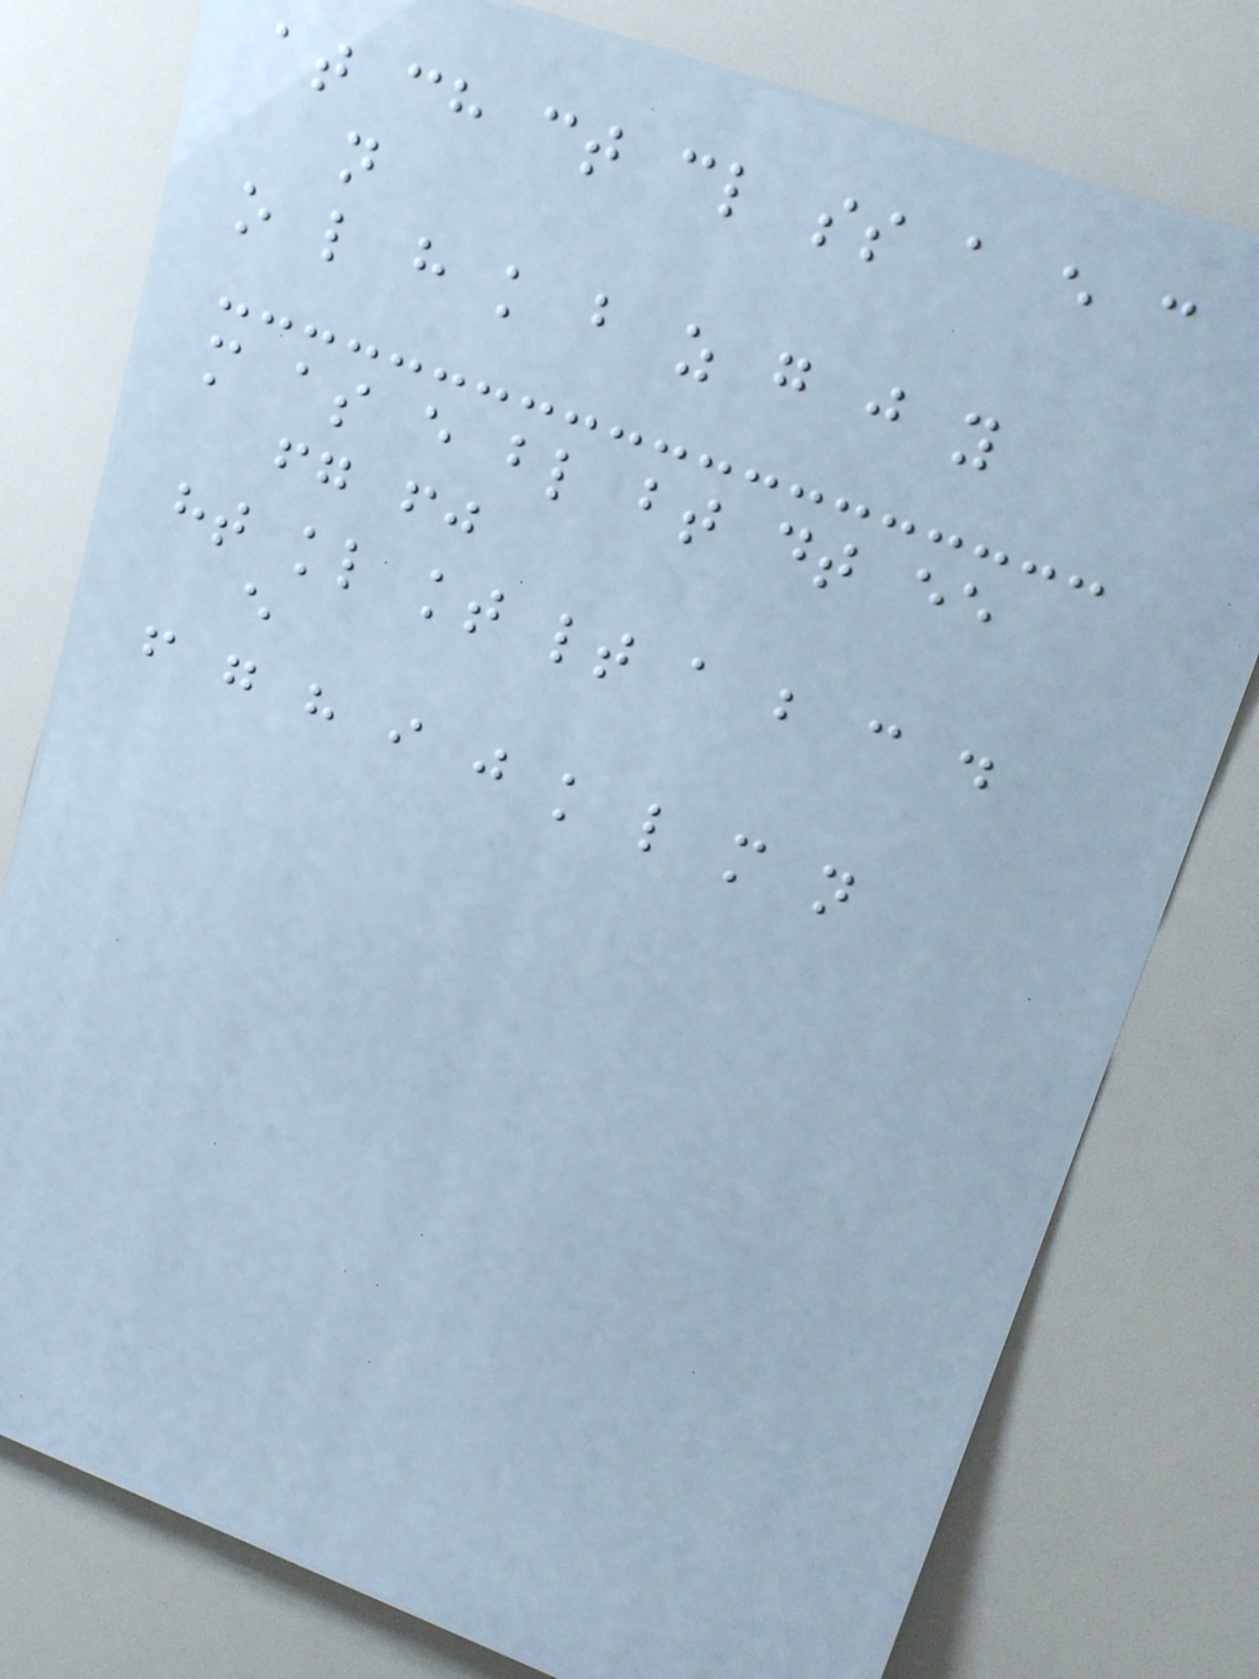at ch ct cl ss a e c
n
o l h k b z g j y
m as e bl bt dt ee
fg fj
ht kl kt lt a b c d
e
f g h i j k l m n
